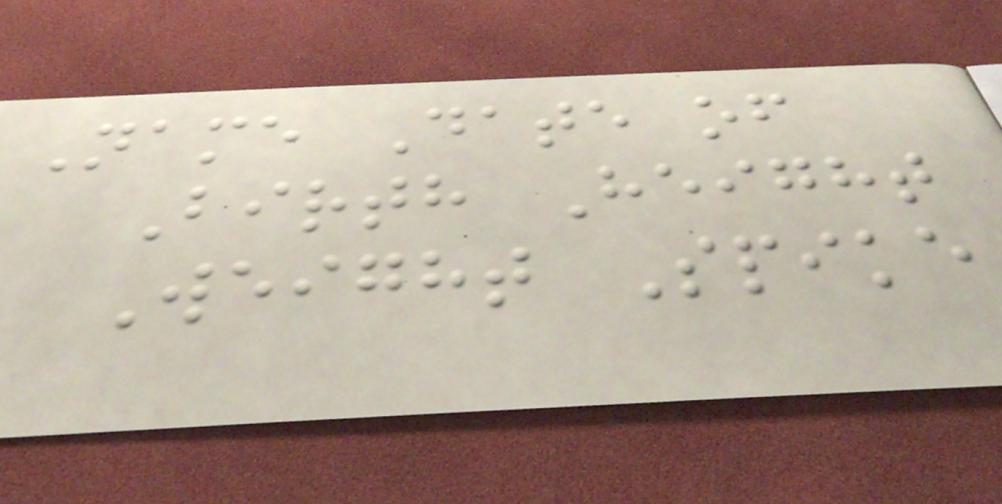Name Date of
Birth Height
Weight Spike
